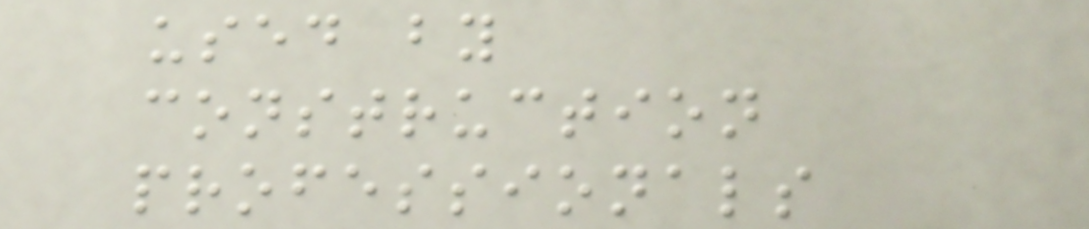used by
construction
professionals
